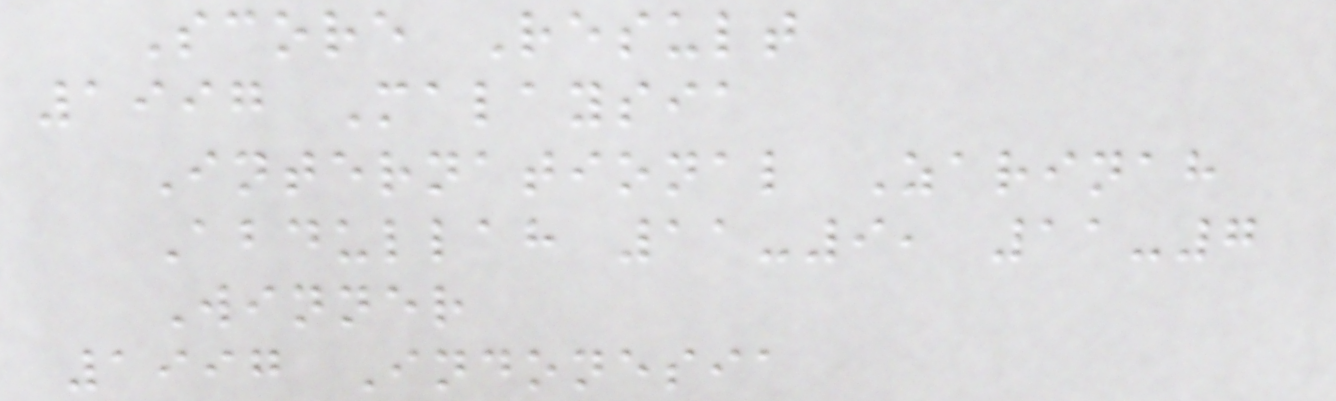Score Result
1997 Malaysia
International Zarinah
Abdullah 11-9, 11-7
Winner
1997 Indonesia
